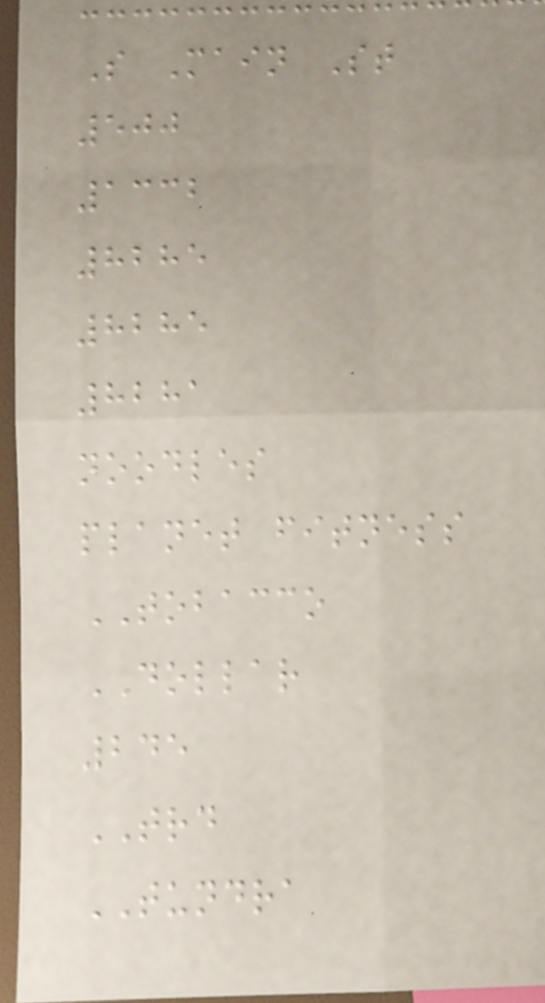S Main St
500
1332
8285
8285
8281
noodles
planet fitness
TOBACCO
DOLLAR
245
TRD
TUNDRA
